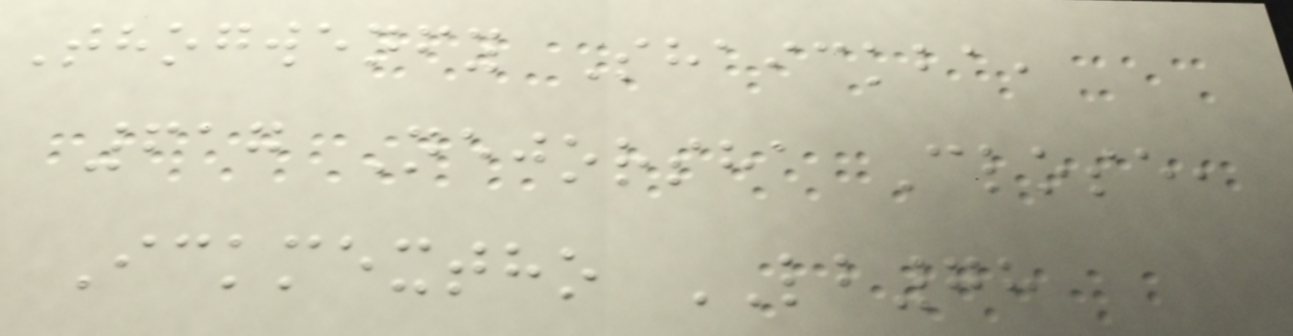Thogwenfy Shaickba,
617 Nejorsha Close,
Ickmextho LB78
